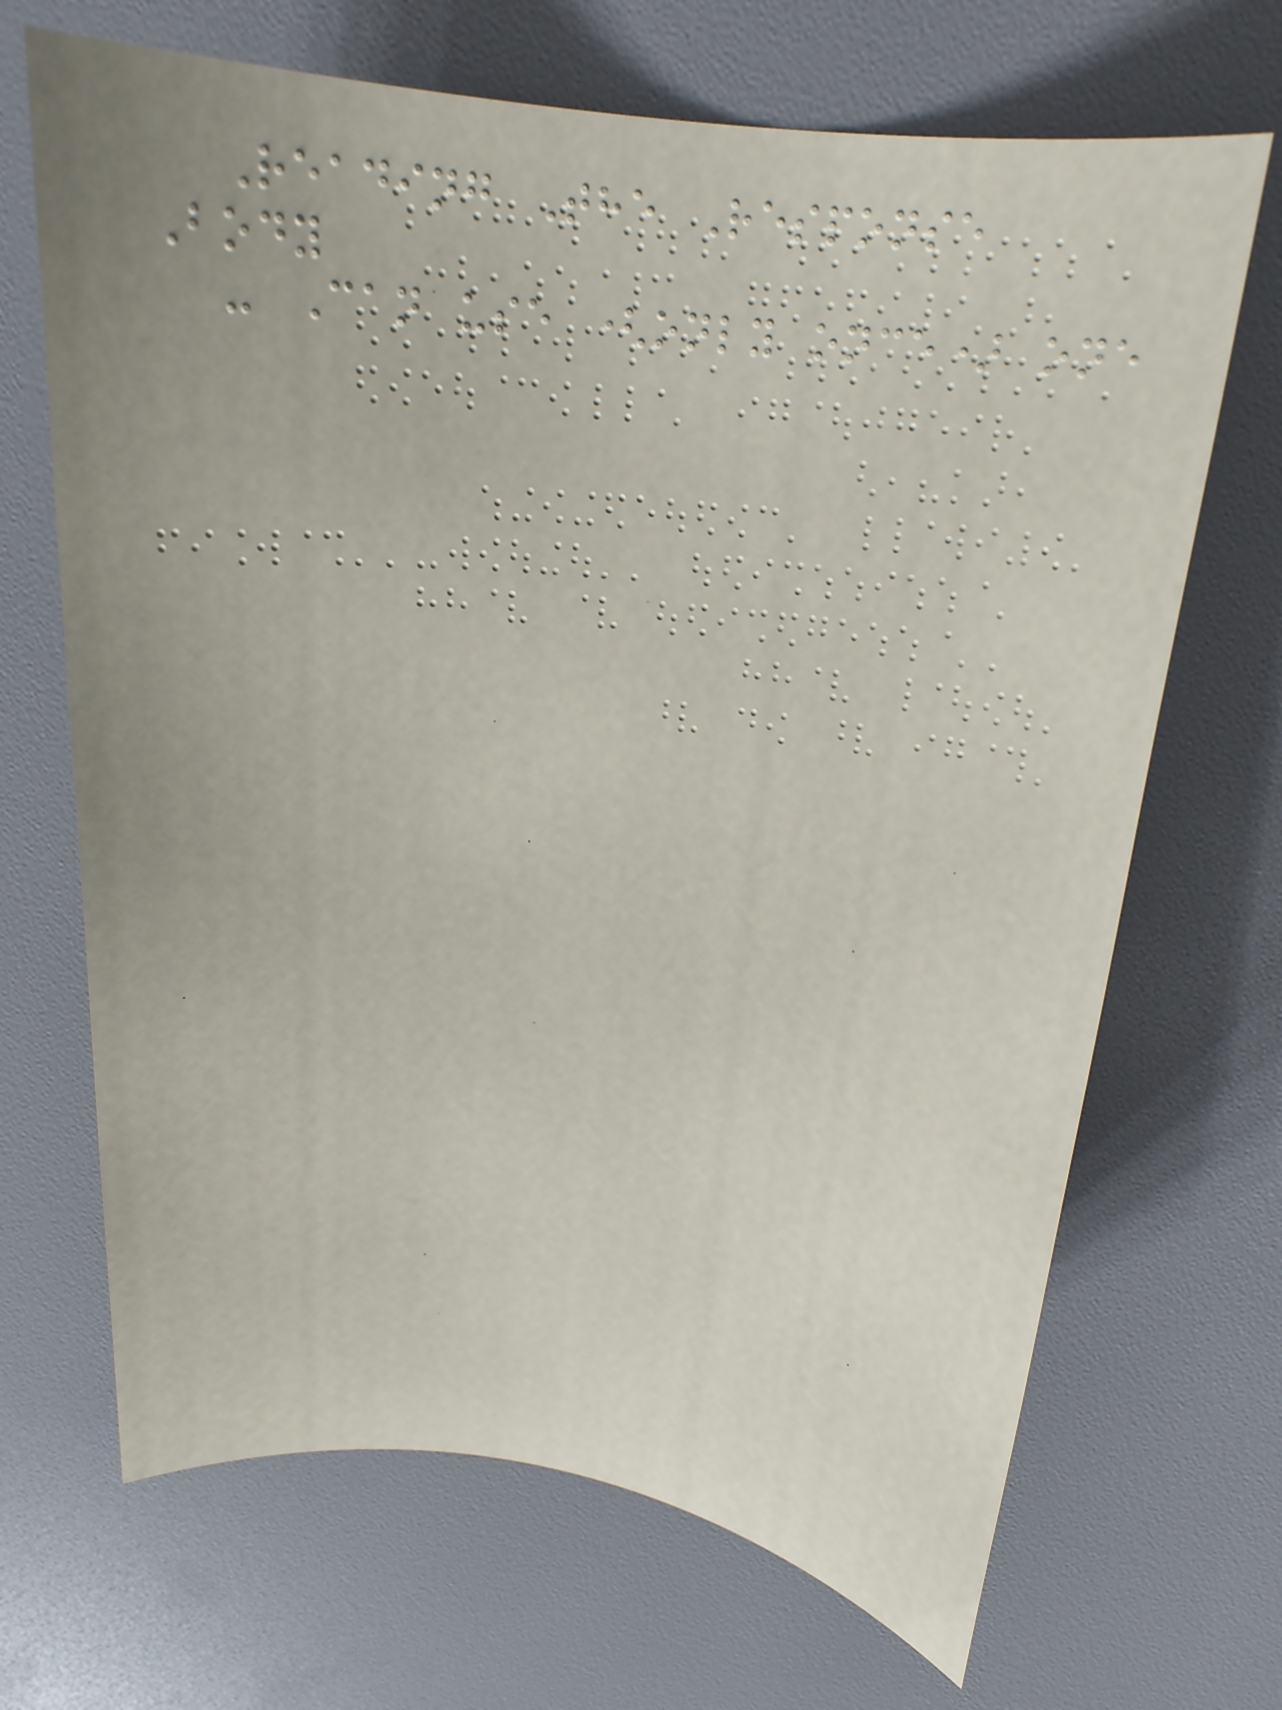Reading The Response
Body
- Can use (only once) one
